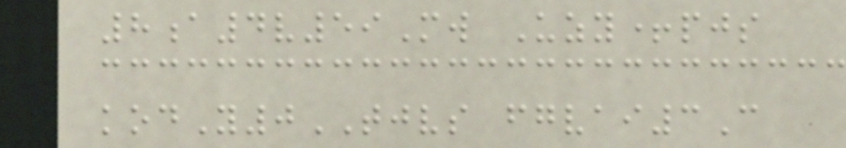8a4v59Mw Uzy+pjs
kodY0TJVS fgvai3C
